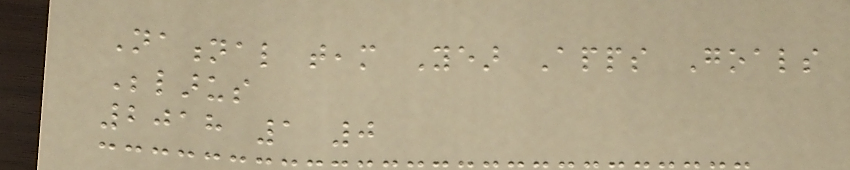National team Year Apps Goals
Belarus
2018 1 0
